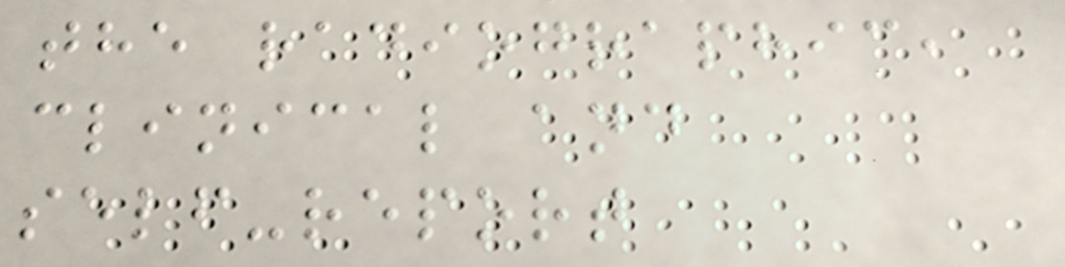the radiographic,
clinical and
self-report
